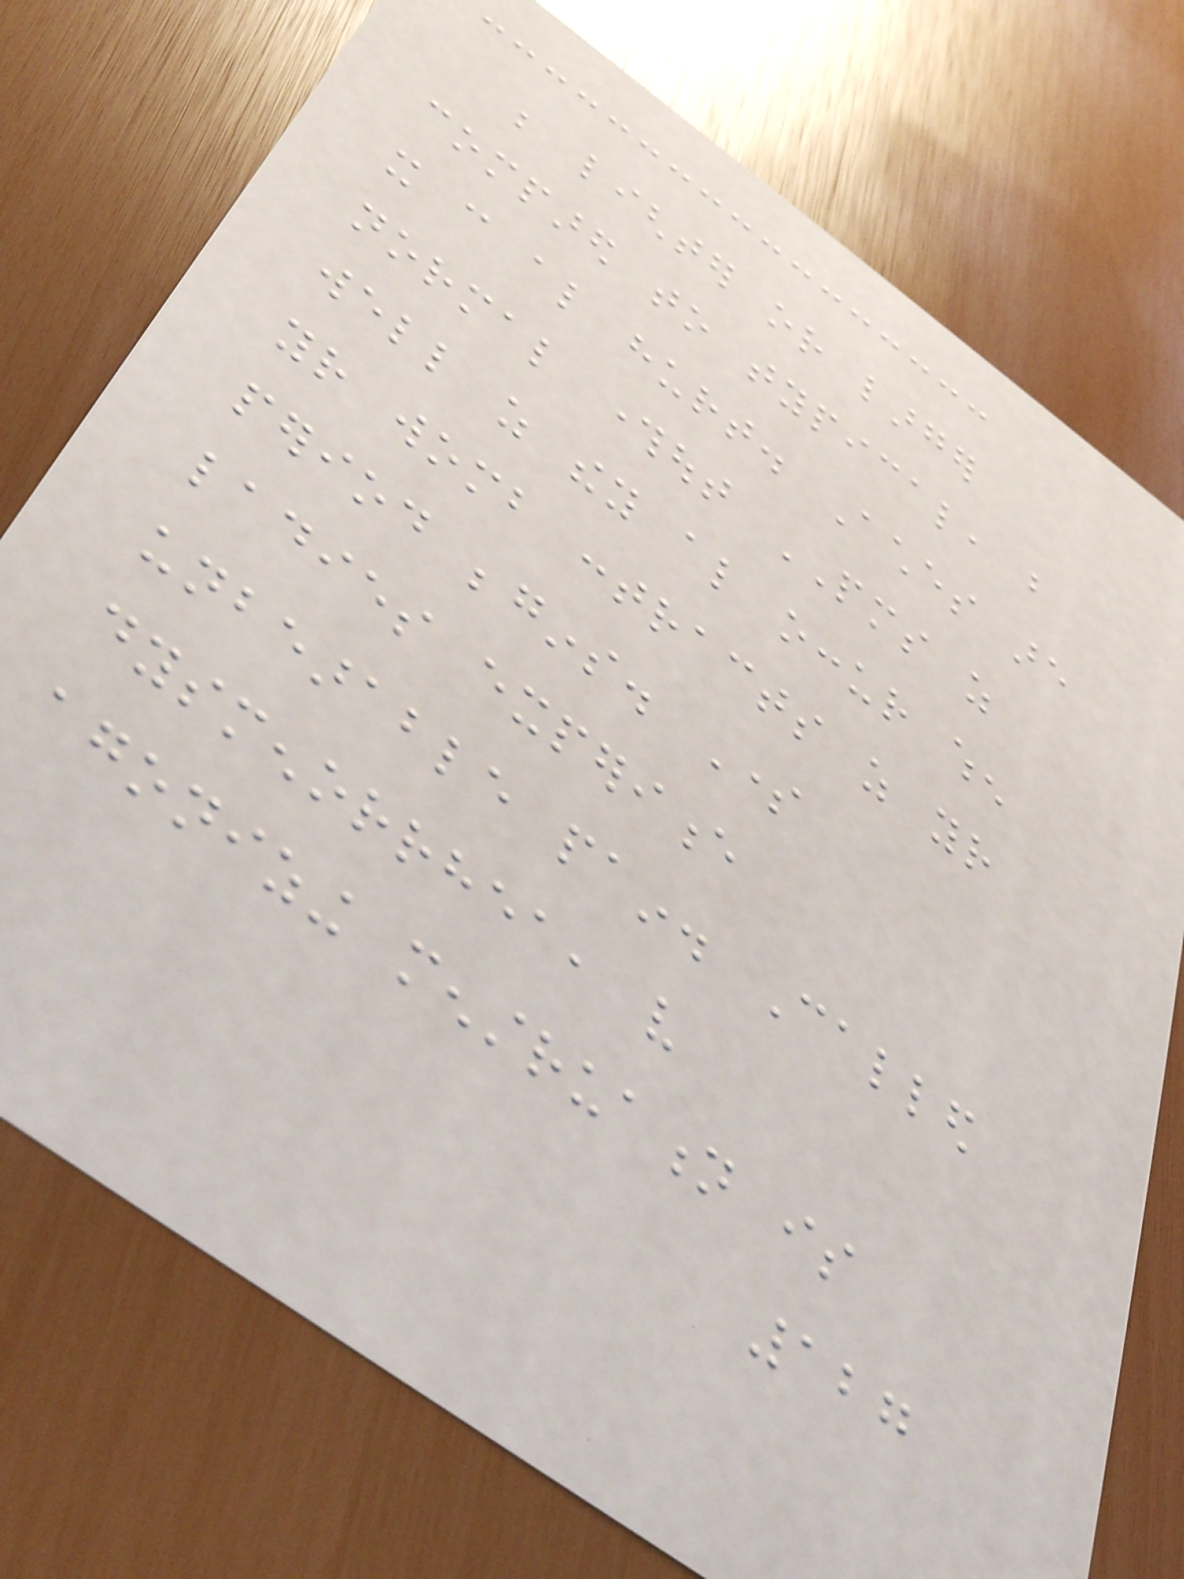be lighter or larger
compared to typical, but
it can also hurt. Aches are
normal throughout PMS as
well as they also occur when
your womb contracts as your
period begins. Some
ladies experience
unbearable pain. Called
dysmenorrhea, very
agonizing menstruation is
127
